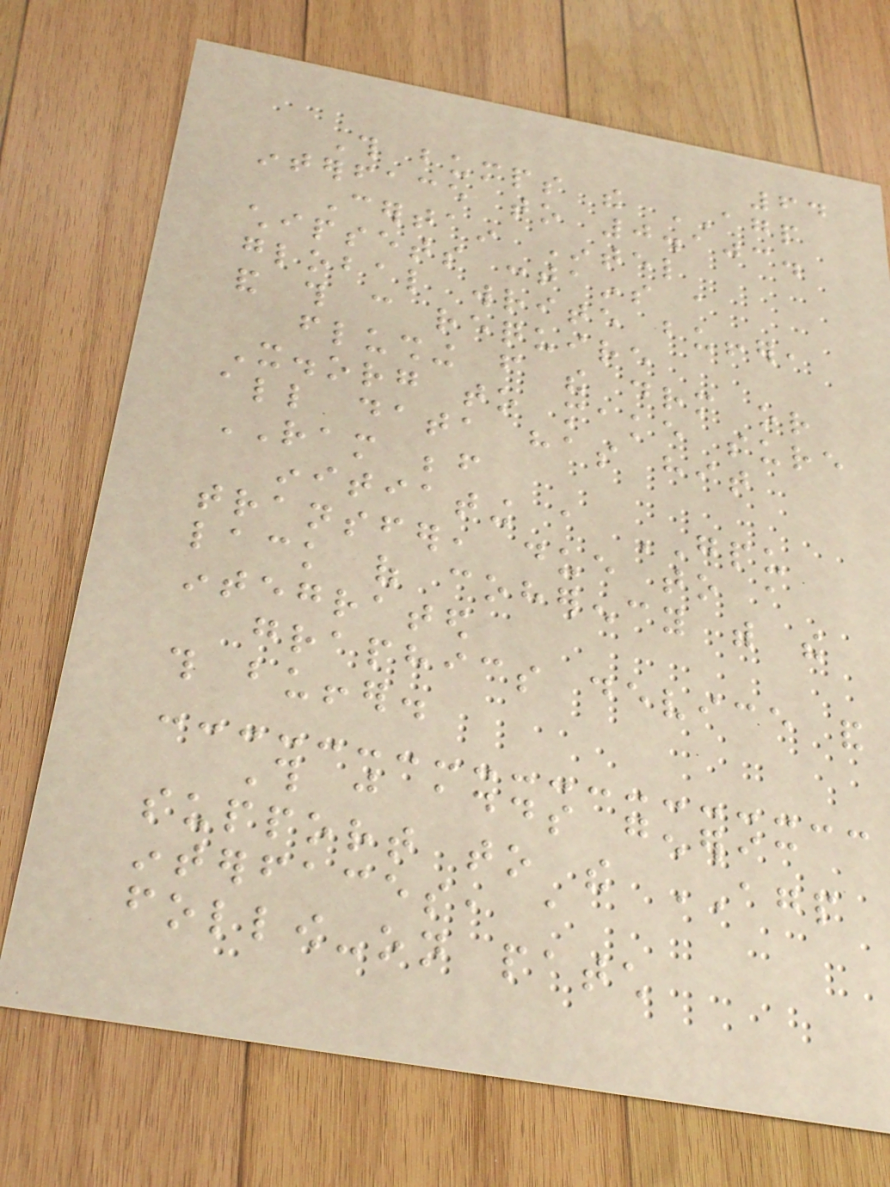64
This bumps the AGP
interface to 0.103.
Certain Intel
chipsets contains a
global write buffer,
and this can require
flushing from the drm or
X.org to make sure
all data has hit
RAM before
initiating a GPU
transfer, due to a
lack of coherency with the
integrated
graphics device and
this buffer.
This just adds generic
support to the AGP
interfaces, a
follow-on patch
